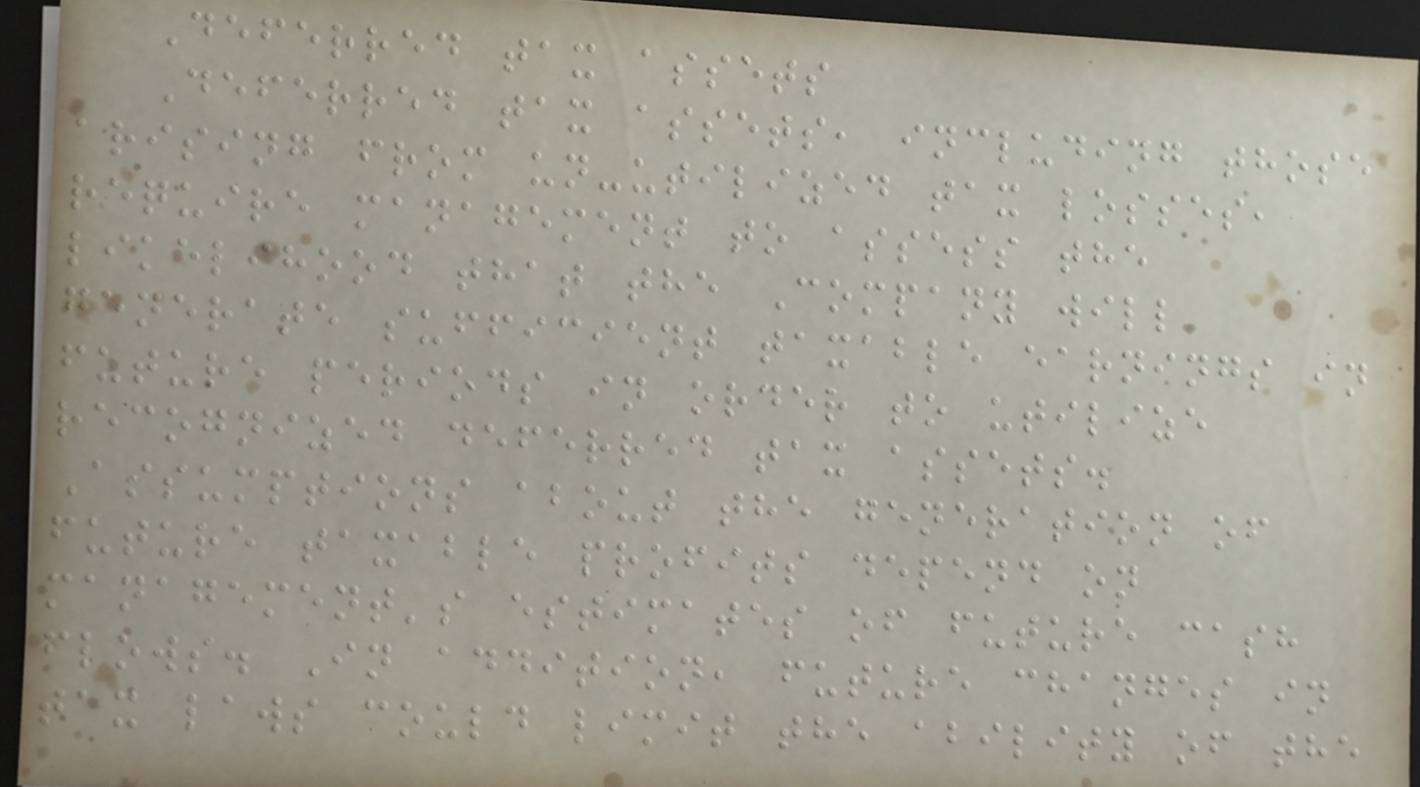Deferred tax assets
Deferred tax assets, including those
arising from un-utilized tax losses,
require management to assess the
likelihood that the Company will
generate sufficient taxable earnings in
future periods in order to utilize
recognized deferred tax assets.
Assumptions about the generation of
future taxable profits depend on
management's estimates of future cash
flows. In addition, future changes in
tax laws could limit the ability of the
